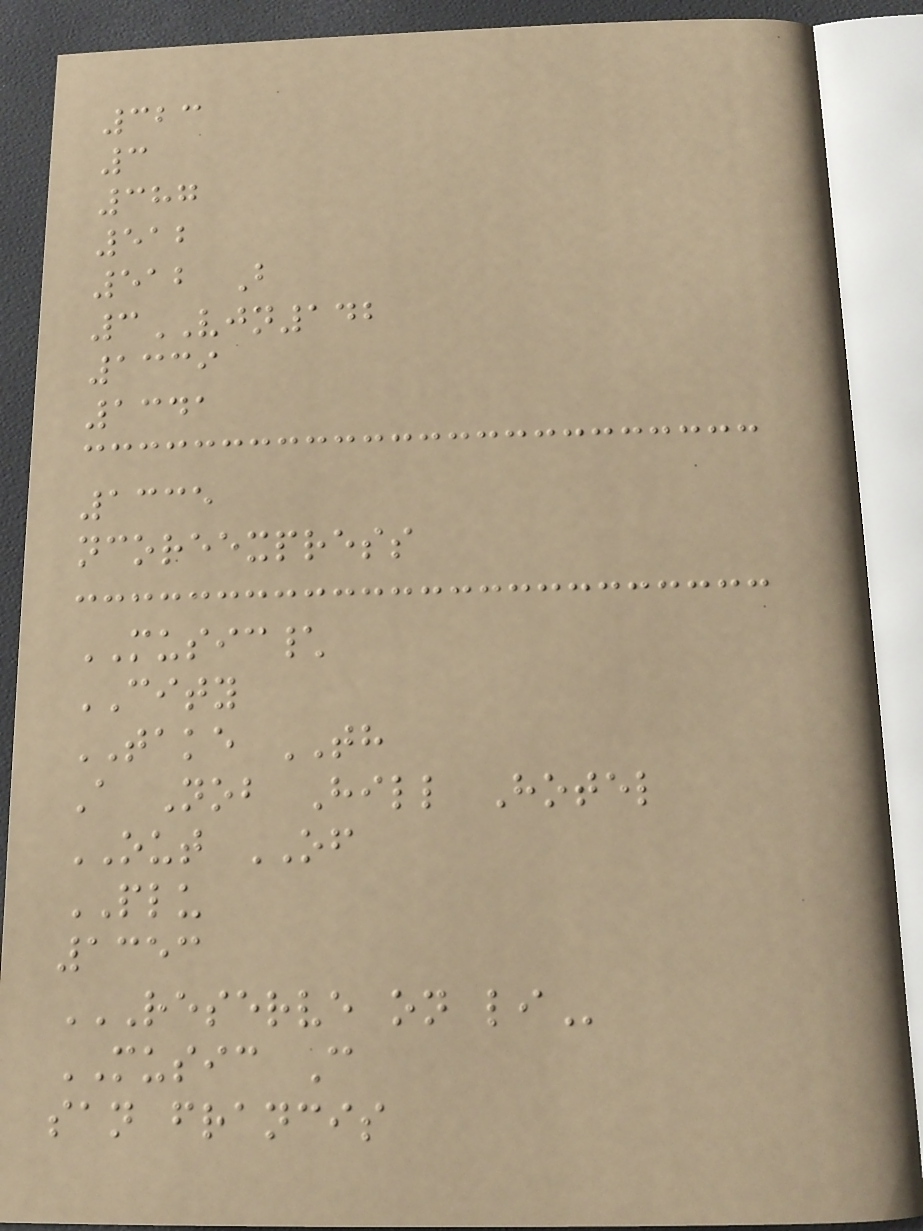323
3
387
512
512 B
3VJN142
1339
1341
1335
ncoreexpress
MUSIC\
CITY
TAKE TH
A Nob Hill Hotel
OUT OF
PLU
1353
RESERVE ON LI
MUSIC C
san francis
